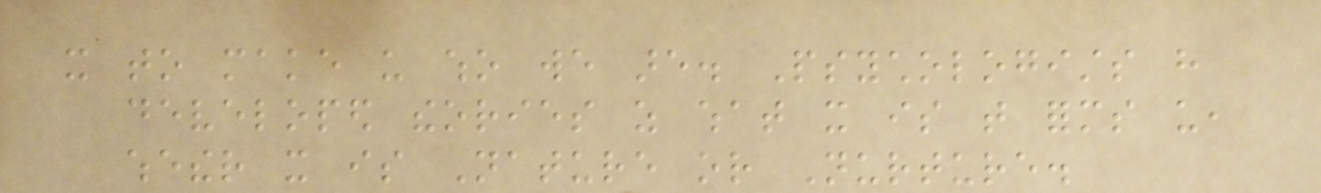it to make us who we are. Psychologists have
developed theories as what it is that forms us,
whether it is Nature or Nurture.
